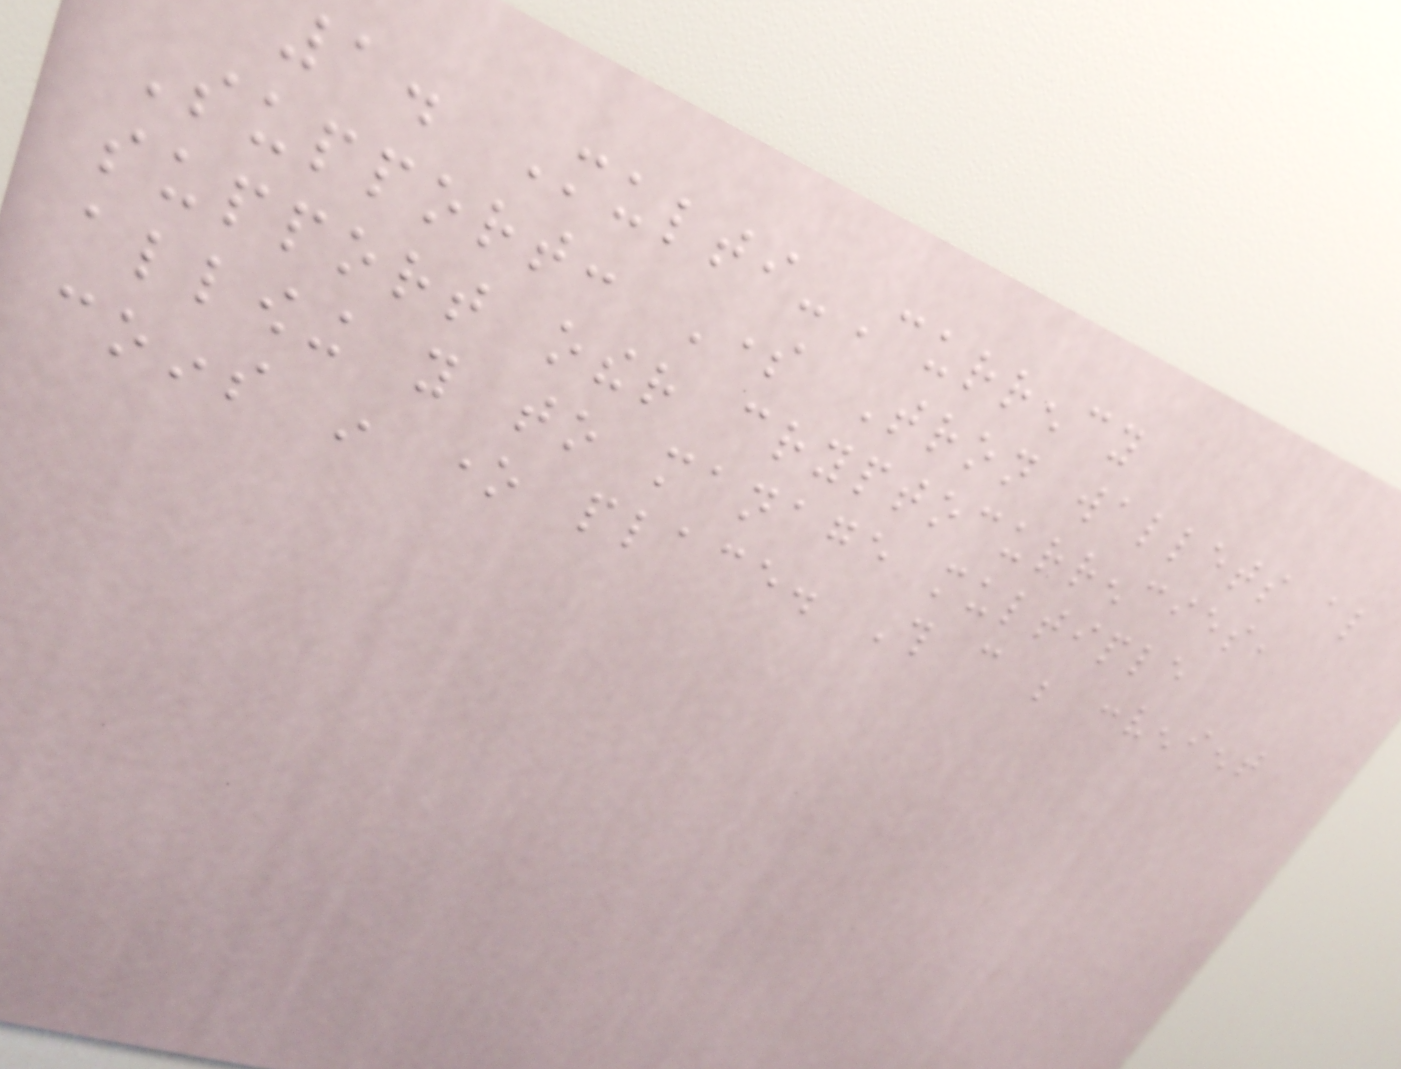1. Multi-Currency
Support: Some Tron wallets also
support other cryptocurrencies,
allowing you to manage multiple
coins in one place. This can be convenient
